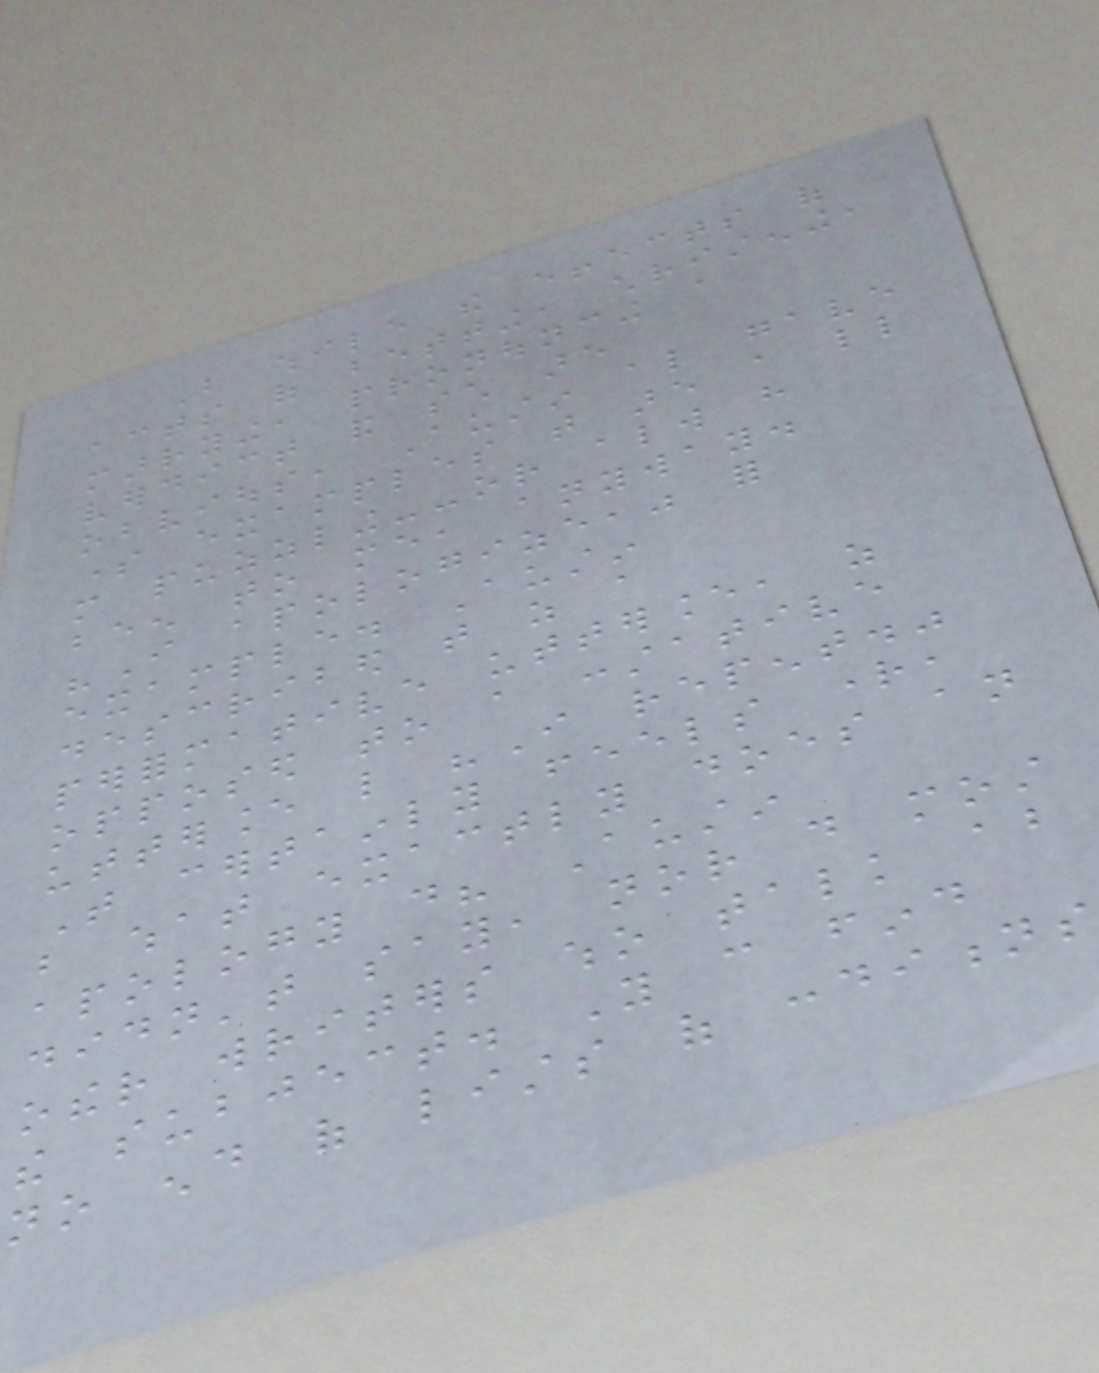But while the effects of
acts of betting, christening,
marrying, pronouncing a
verdict and such are
obvious, Austin also gave
some examples that are a little
more puzzling--or always have
been to me, anyway.
"I apologize," for
example. Austin
described that as a
performative utterance, as
opposed to a constative
utterance like "I repent."
That certainly feels right,
but what exactly does an
apology do? Austin
didn't say, nor do most
other writers who talk about
the subject. You can find
no end of lists of conditions
